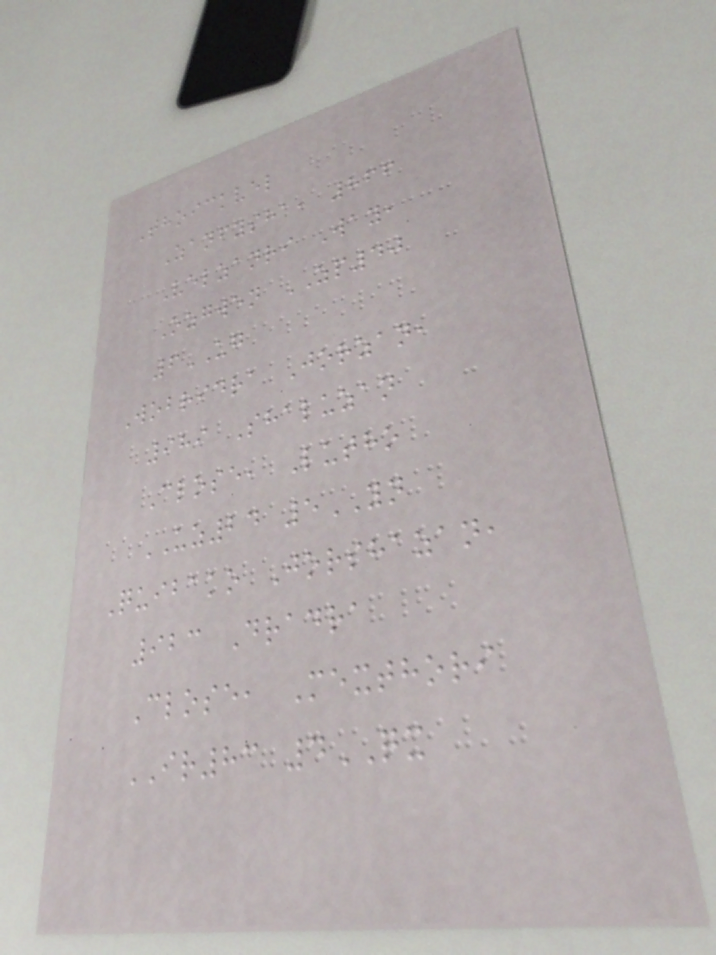Thoickvel
Zanfysha, 866
Velzanri Way,
Ozgwen ZP40
6UG
Wobridra Jorzan,
989 Shaluzan
Close, Lutho
UZ24 5YN
Quibako Jorshazan,
923 Dradra
Close, Mexthori
IR83 4QX
